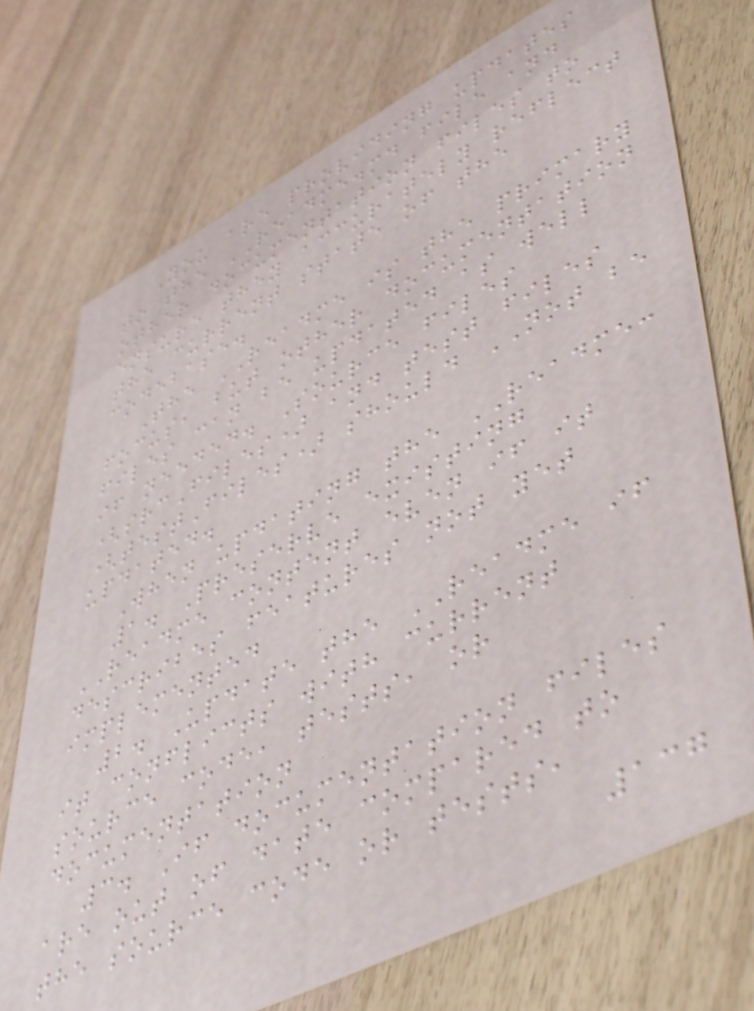You are providing updates
to the README.md file and
other documentation files to
ensure they accurately reflect
the current state of the
codebase.
The README is the primary
focus, but other documentation
files can be updated as well
if needed. Source files
(srcFiles) and test files
(testFiles) should NOT be
updated.
When updating the README:
1. Preserve existing
README content even if it
describes features not yet
implemented
2. Update the README if
it conflicts with current
source code, tests, or
documentation
3. If documentation files
are out of date compared to
the source code or tests,
137
